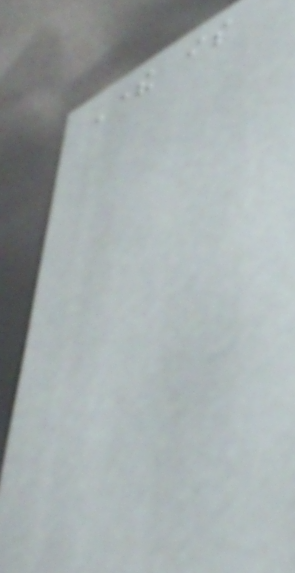There is
